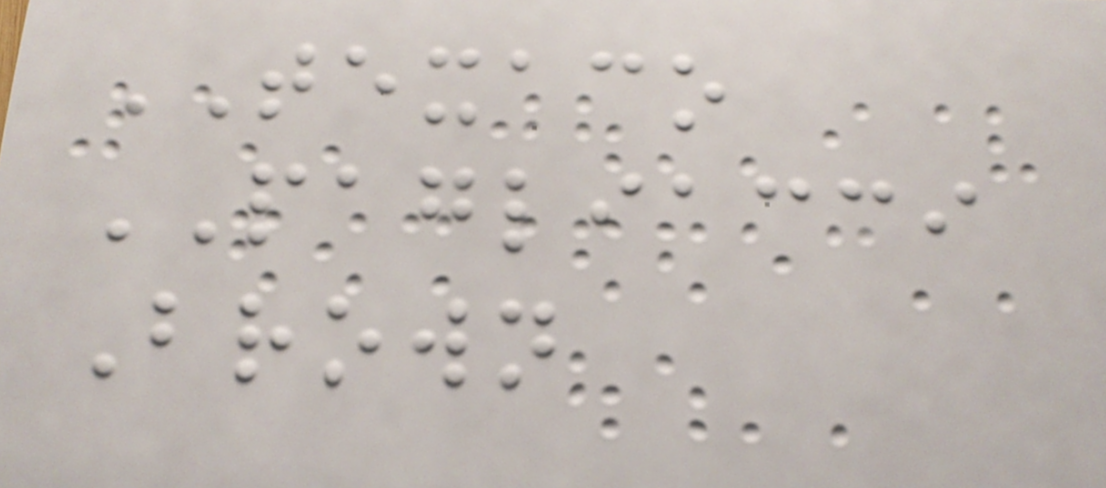TEXACO
PAGLIACCI
Brown
